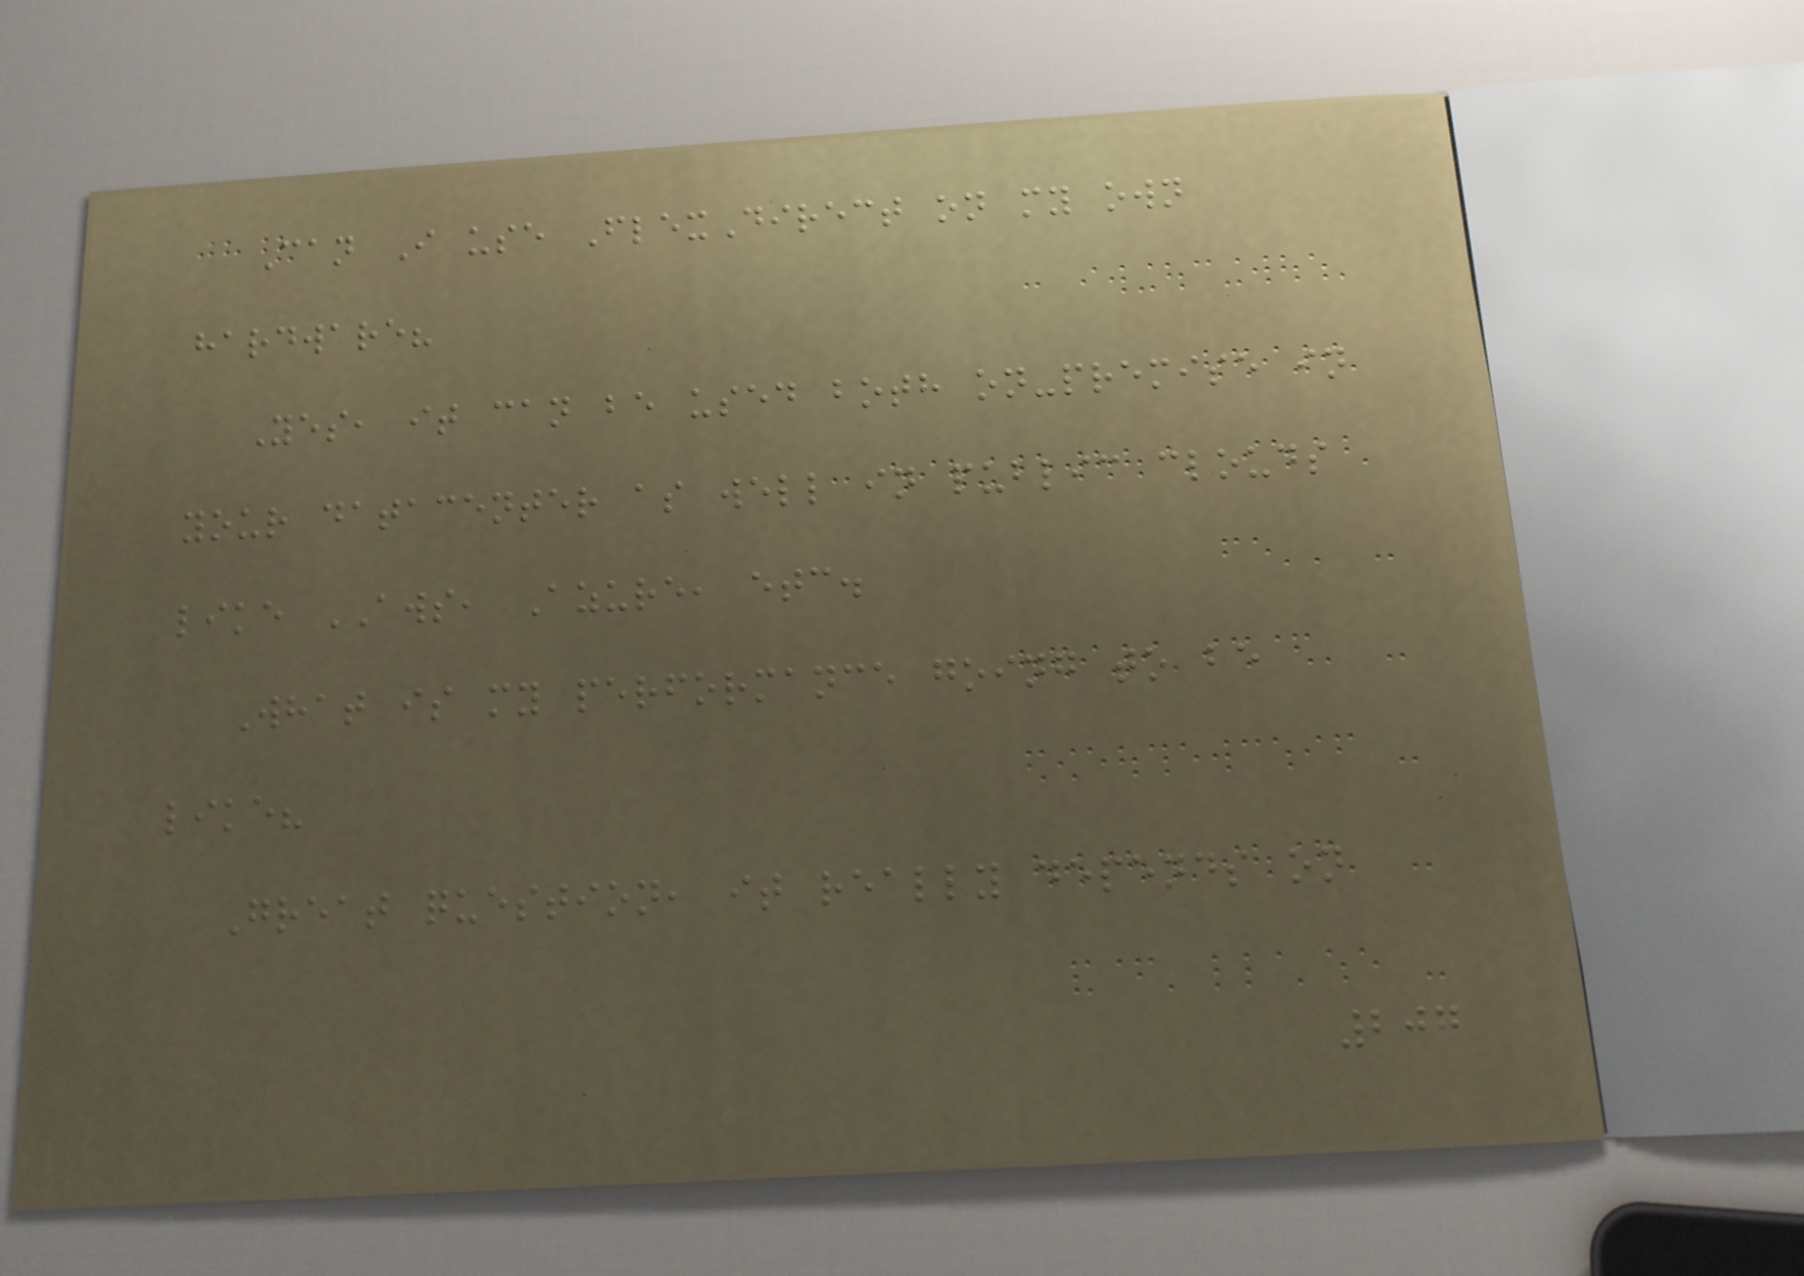Can I use FlexDirect on my own
hardware?
Yes, it can be used both on-premise in
your datacenter as well in public clouds
like AWS, Azure, etc.
What is my performance going to be
like?
Great question, it really depends on
207
